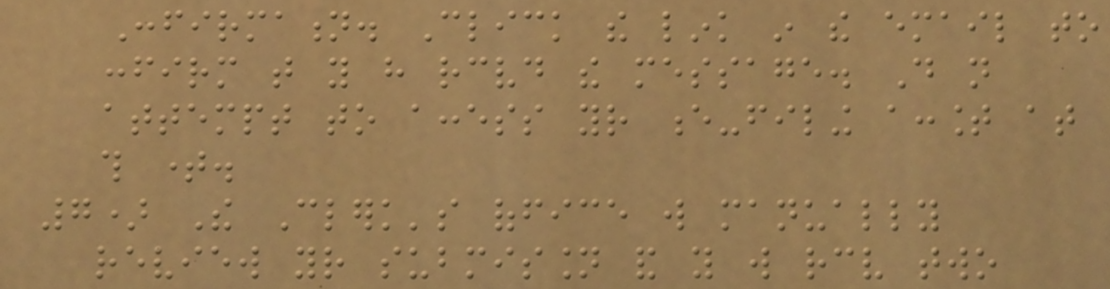Confirmation. Click the link in the email to
confirm that you have received the message. Do not
attempt to access your e-filing account at
this time.
7) The Clerk's office will manually
review your submission and you will receive two
